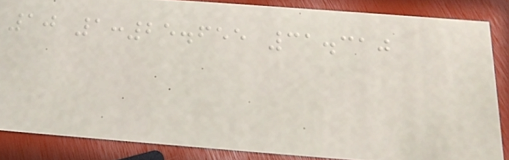10 1:25.655 31.310
